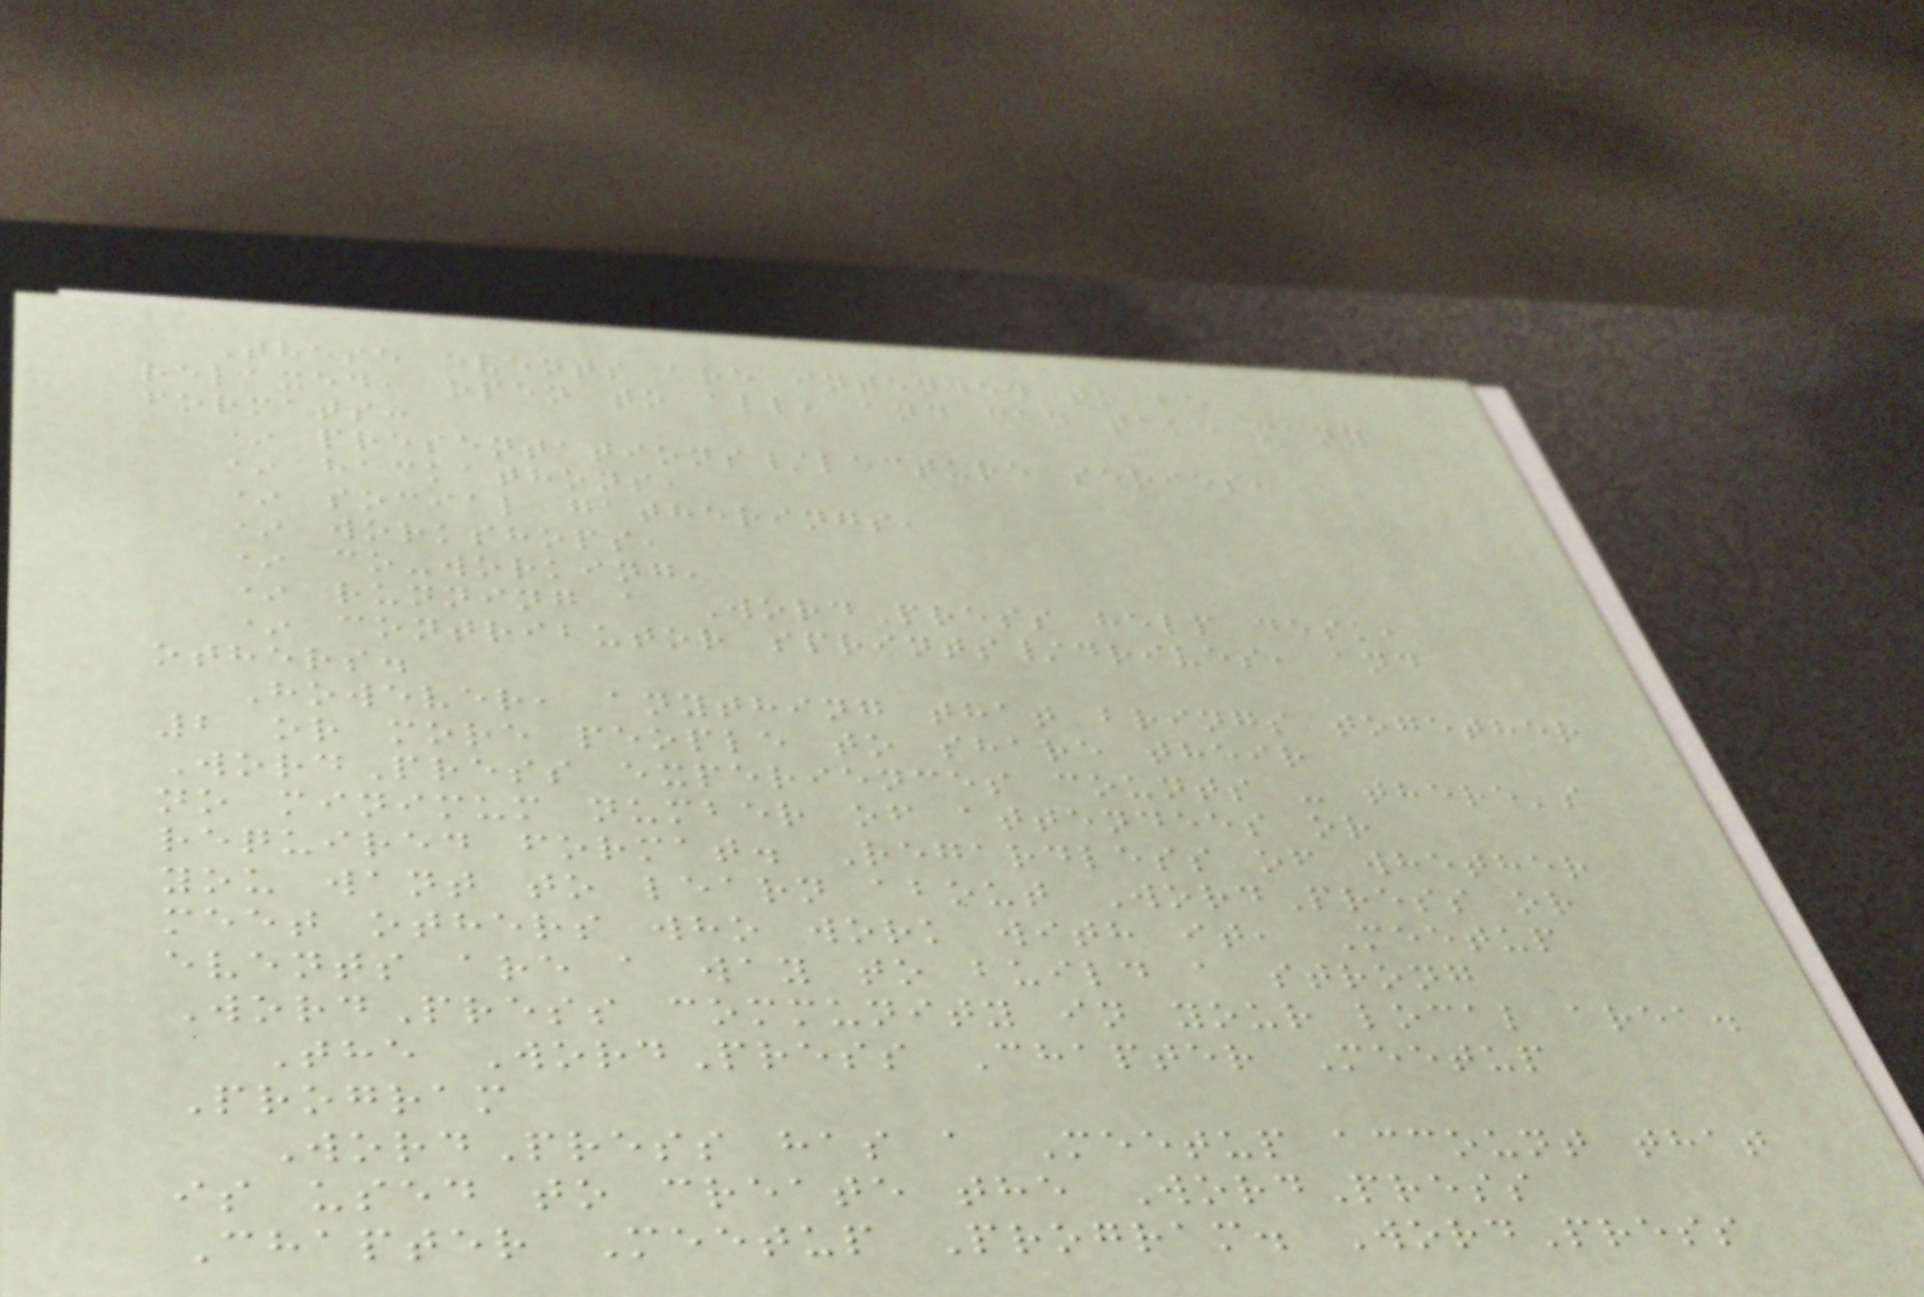These events are intended to be
relaxed, open to all, and can take many
formats:
* presentations/lecture series,
* hackathons,
* social gatherings,
* workshops,
* co-working,
* running a WordPress help desk,
* contributor sprints/drives, and
others.
However, anything that brings together
2 or more people to share their
WordPress experiences counts - there's
no minimum number of attendees or
required format. Regardless of whether
you want to learn about WordPress or
meet others who work with it, Meetup
events are a way to build a strong
WordPress community in your local area.
The WordPress Chapter Meetup
Program
WordPress has a Meetup account that
is used to create the WordPress
Chapter Meetup Program. WordPress
